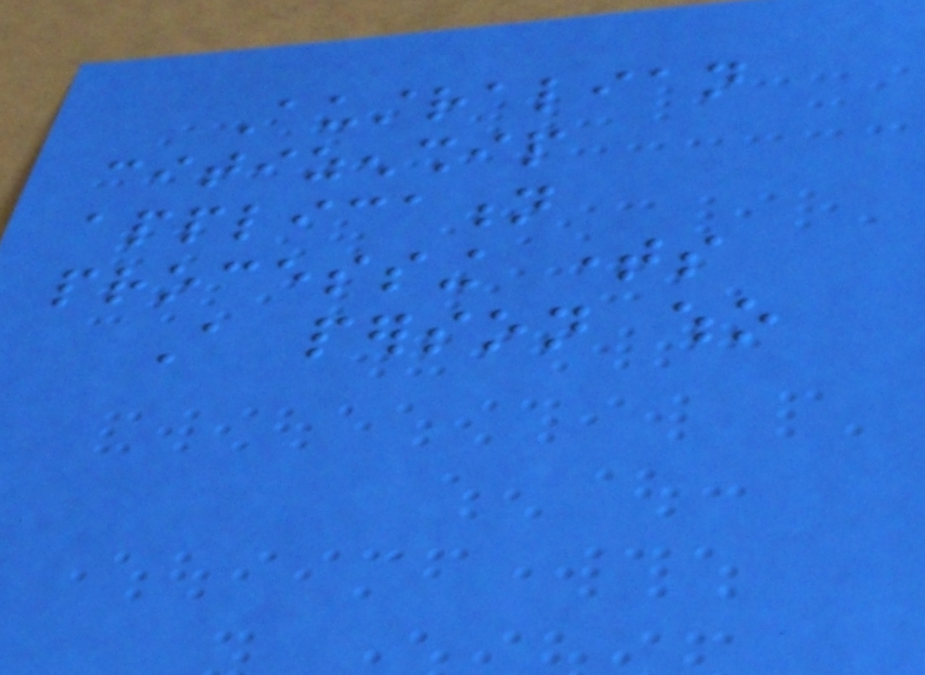Australian
citizenship
application
processing times
A person who
